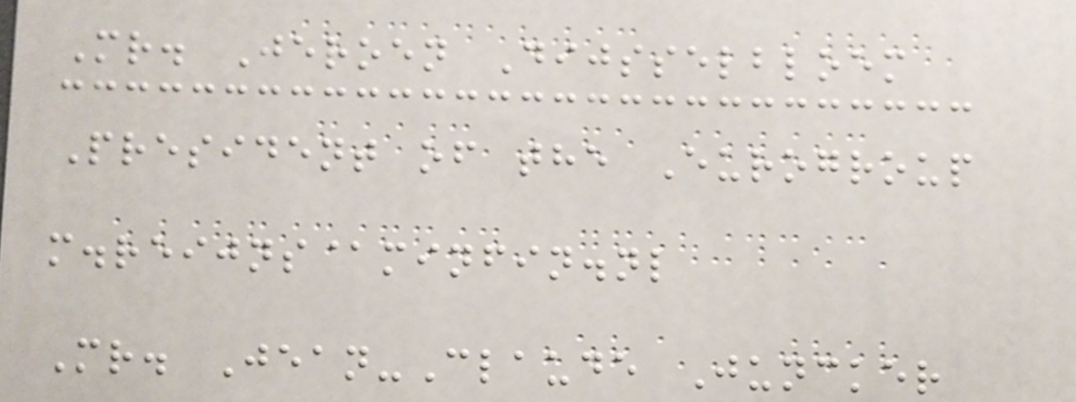Mr. Jeroen Dijsselbloem
President of the Eurogroup
m.reijns@minfin.nl
Mr. Jean-Claude Juncker
